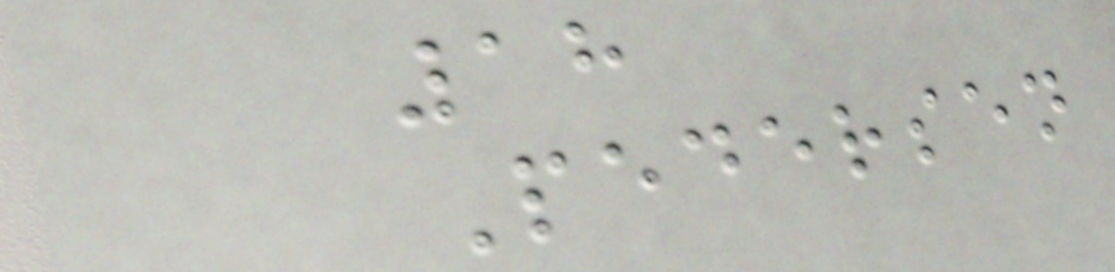18
Pedersen
